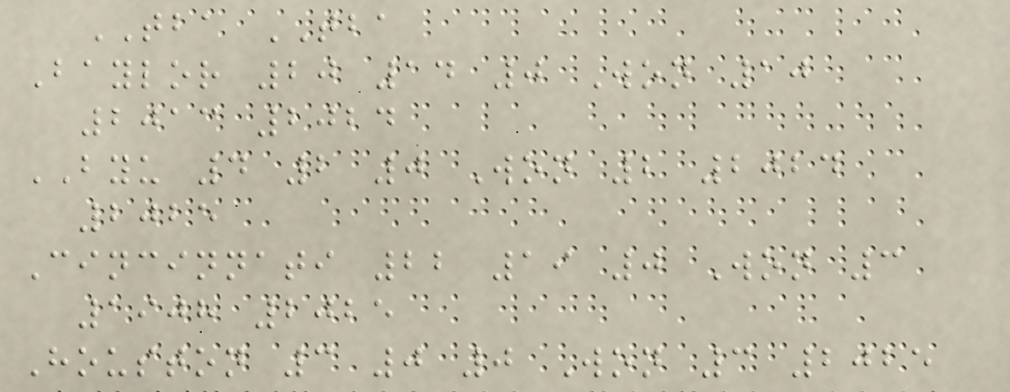TBA TBA
Baylor 20 14 0 Won 10
2013 2024
BYU 4 2 0 Won 2 2024
2025
Cincinnati 22 19 0 Won 3
1908 2025
Houston 3 0 0 Won 3 2025
